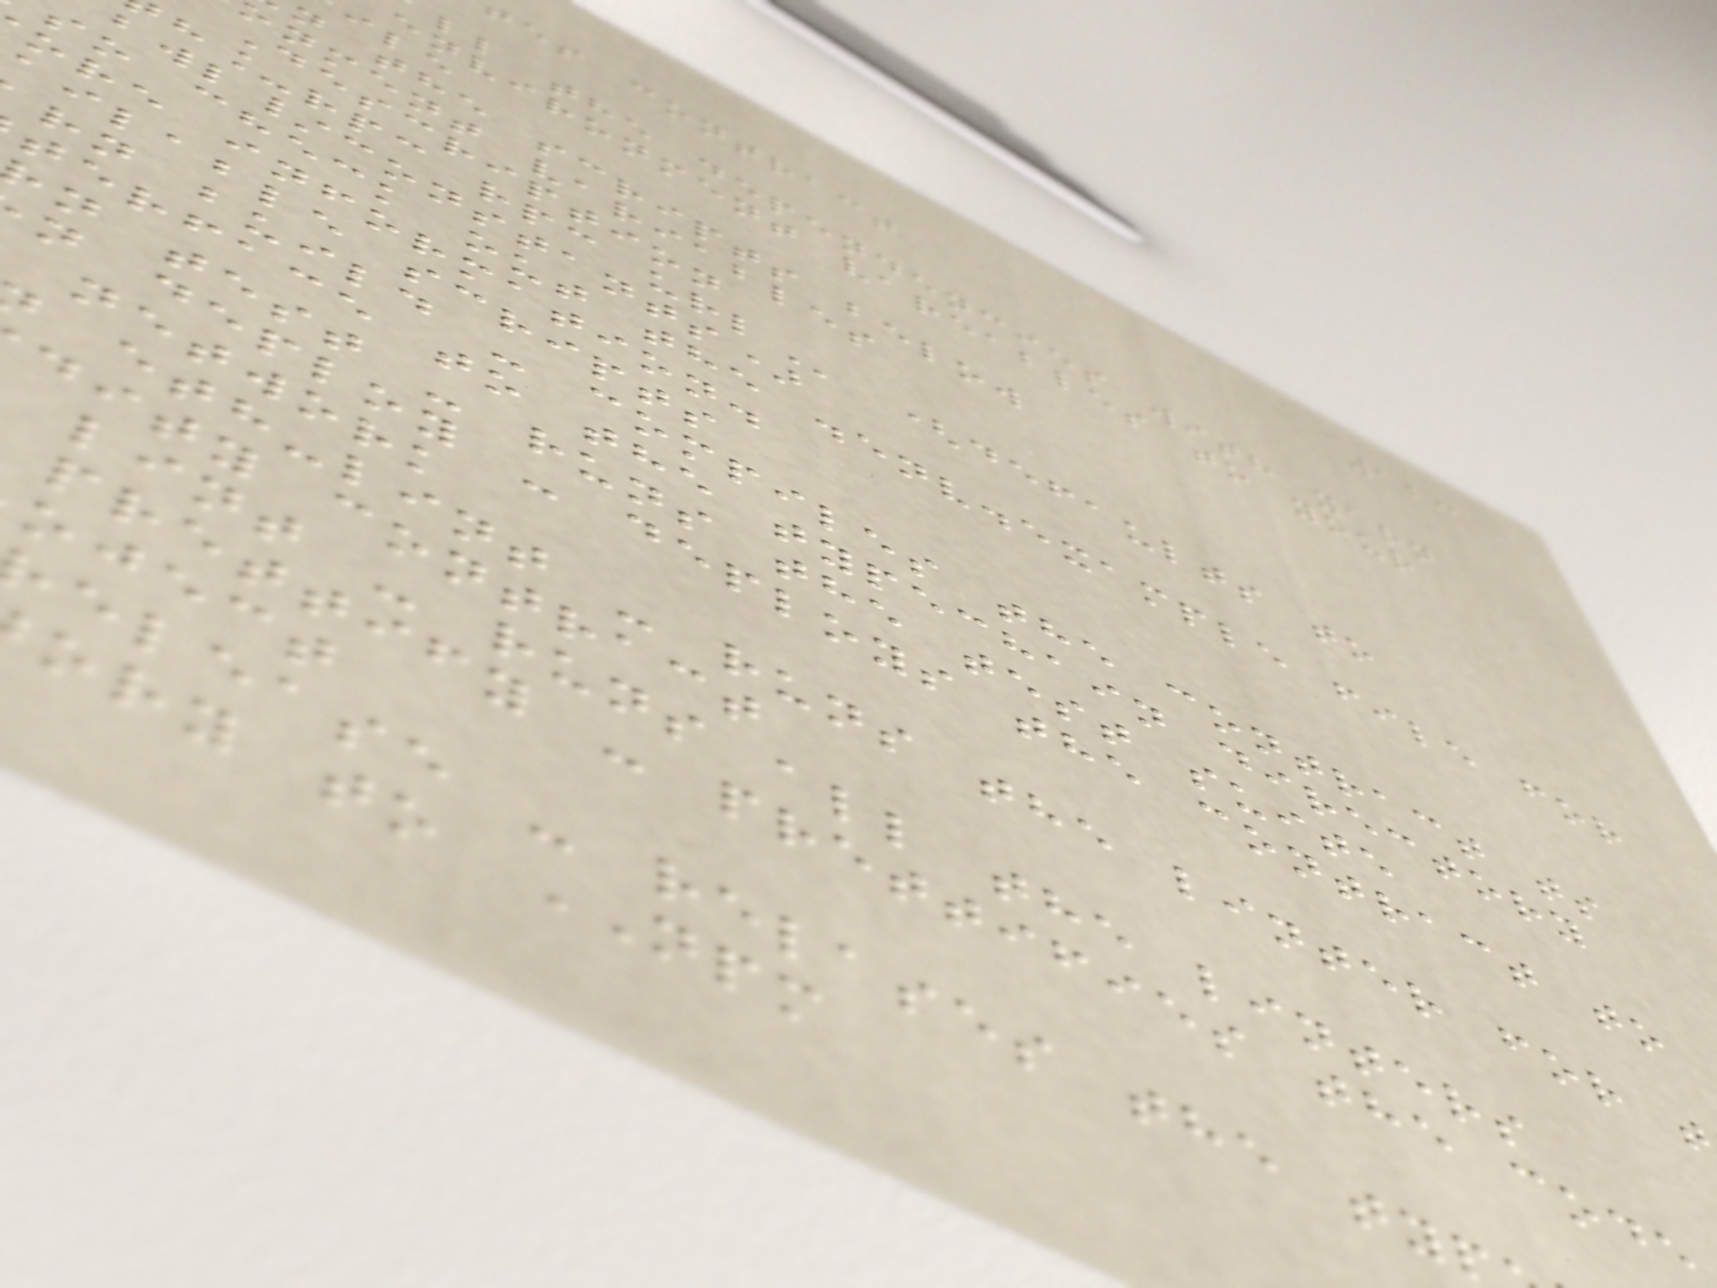123
tes contract
ll the dependencies with yarn
environment vareables to your
n the scripts below
nment variables
Description
h_rpc rpc
bwl/constants)
so check out the .env.example file for
ore information.
ailable scripts
rn build - compiles the contract ts
terface to the typechain directory
n test - runs the test suite
n deploy - deploys the contract to
network
eth-lint - runs the linter for t
dity contract
lint - runs all the linters
prettify - prettifies the code
oject
elease - relases the ty
ory to NPM
